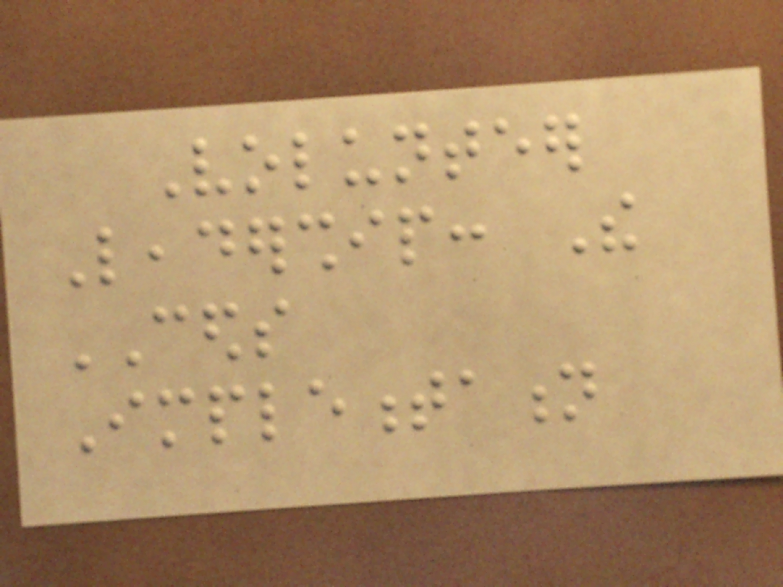Volunteer
Leadership: The
CEDS
Implementation
